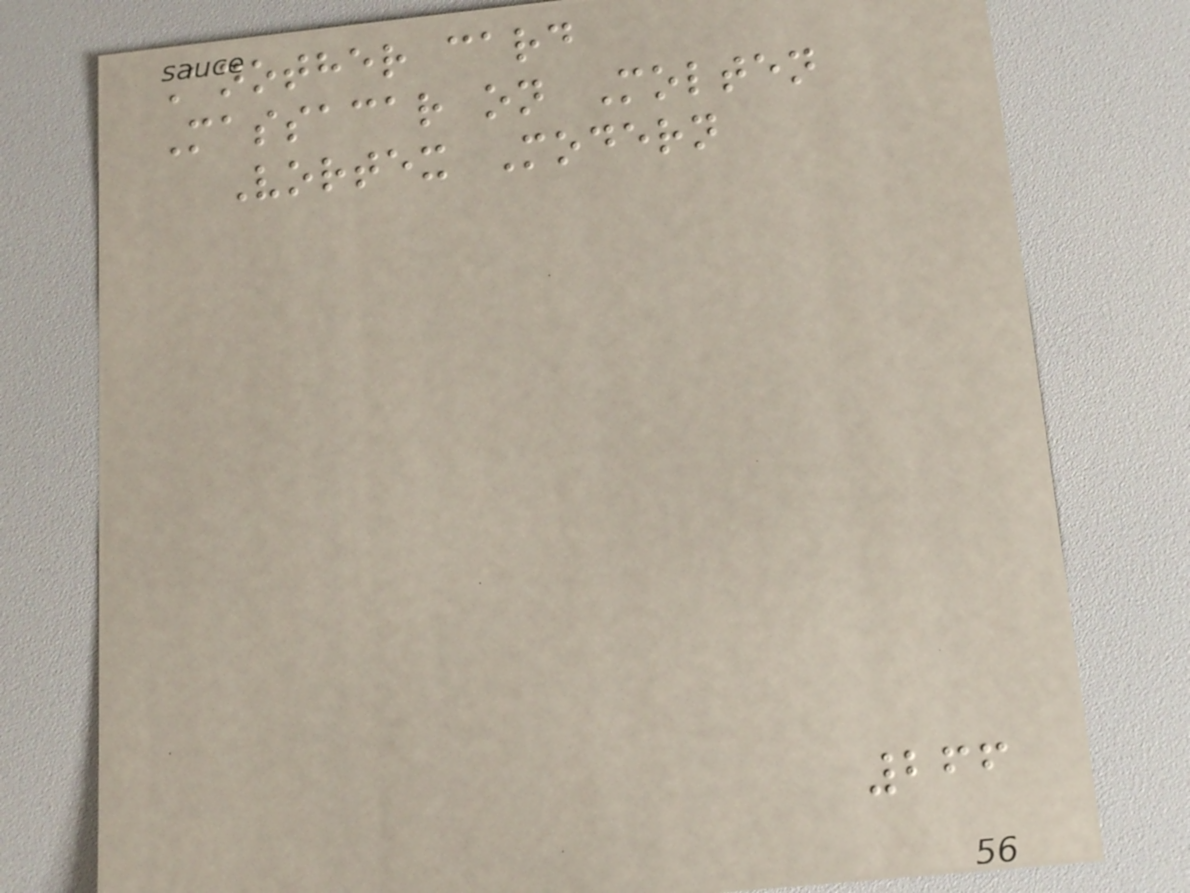Another card
Massacar on Molten
Vortex Modern
266
